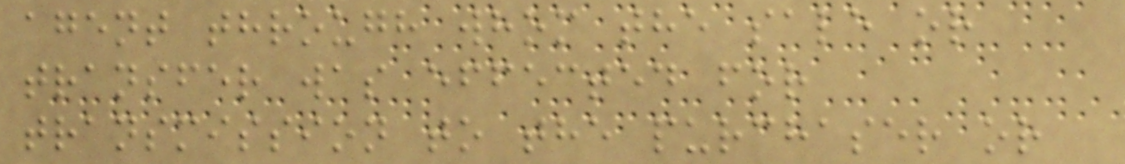agent through whom the sale or
transfer was effected for
transmission to the purchaser or
